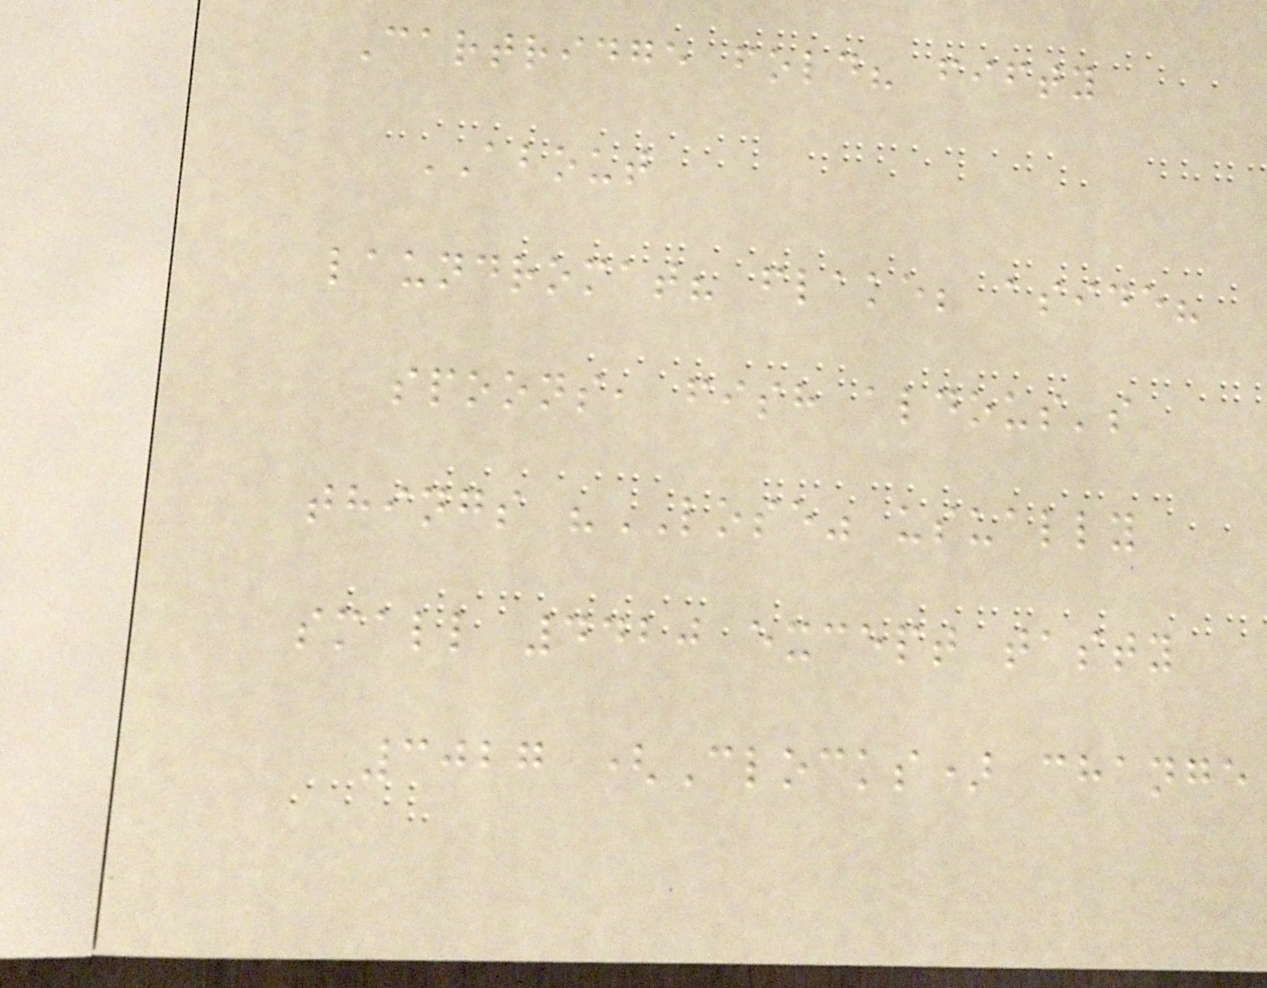Cartridge fold? fifty
ABOUT
laundromat? flake; aside?
spoons, fish aldous's
things "LOSE" usually
small 4420 except tasty
3027 (Clocks) change
